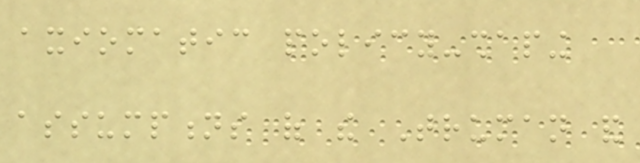axiomatic policy-shaping
assumptions of the Truman and
